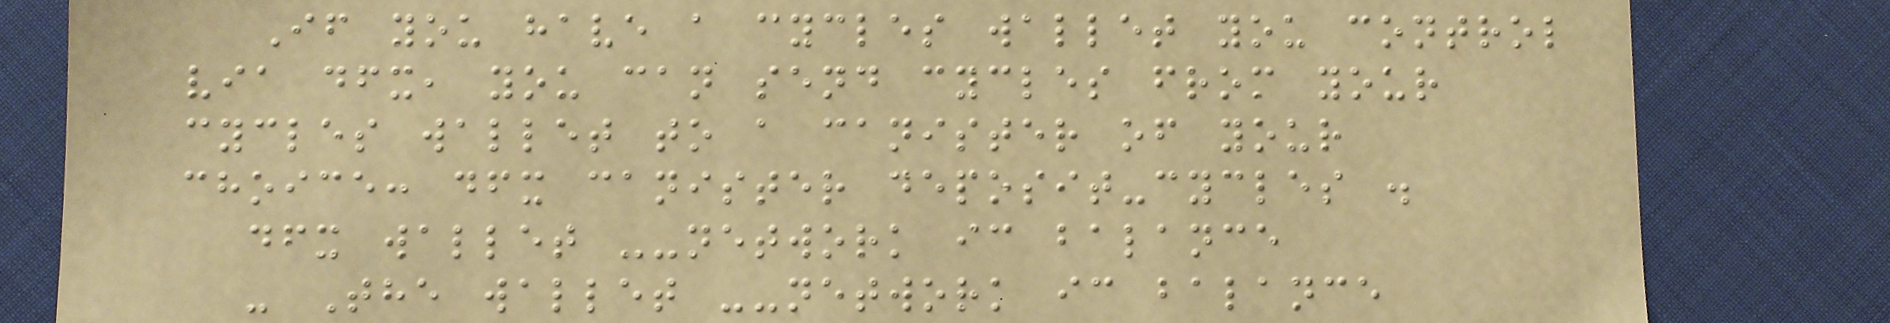If you have a cycles wallet you control
via dfx, you can send cycles from your
cycles wallet to a canister of your
choice: dfx canister deposit-cycles .
dfx wallet --network ic balance
- The wallet --network ic balance
